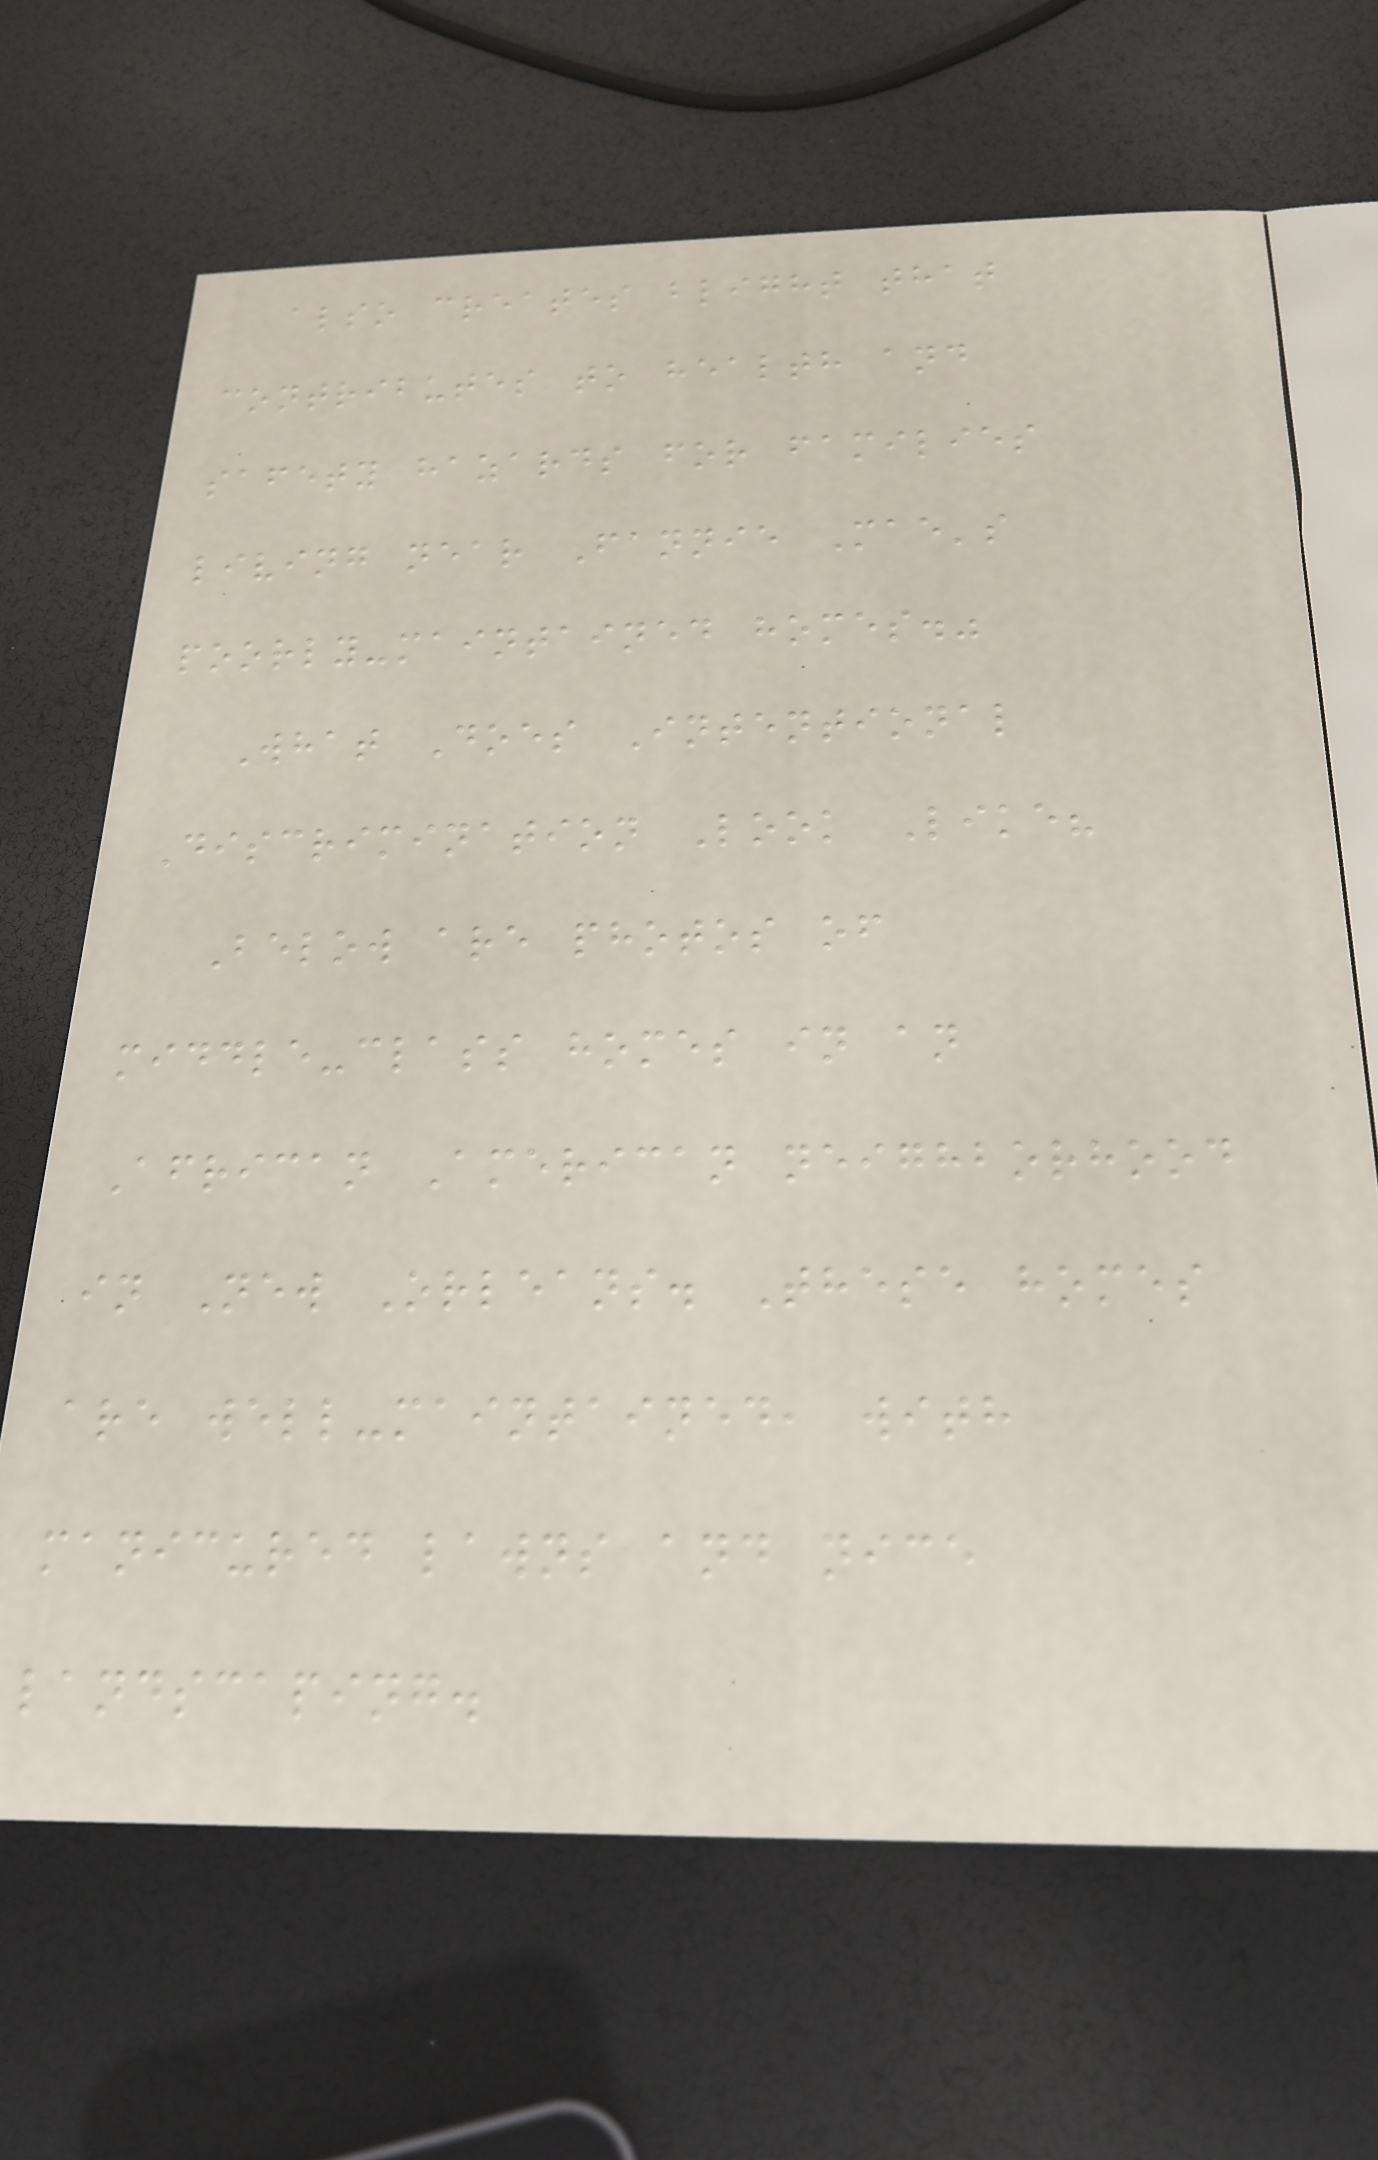also creates blight that
contributes to health and
safety hazards for families
living near Fannie Mae's
poorly-maintained homes."
What Does Intentional
Discrimination Look Like?
Below are photos of
middle-class homes in an
African American neighborhood
in New Orleans. These homes
are well-maintained, with
manicured lawns and nice
landscaping.
